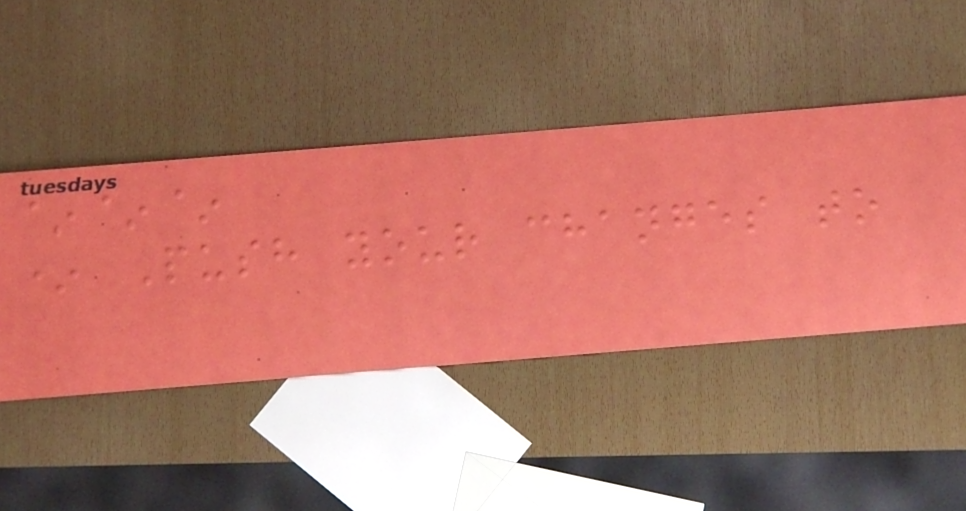~~~
* Push your changes to
